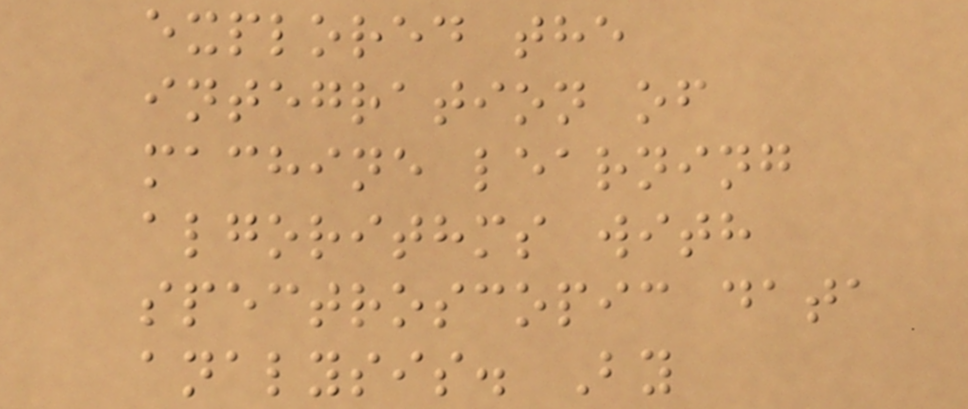explored the
integration of
machine learning
algorithms with
spectroscopic data
analysis. By
